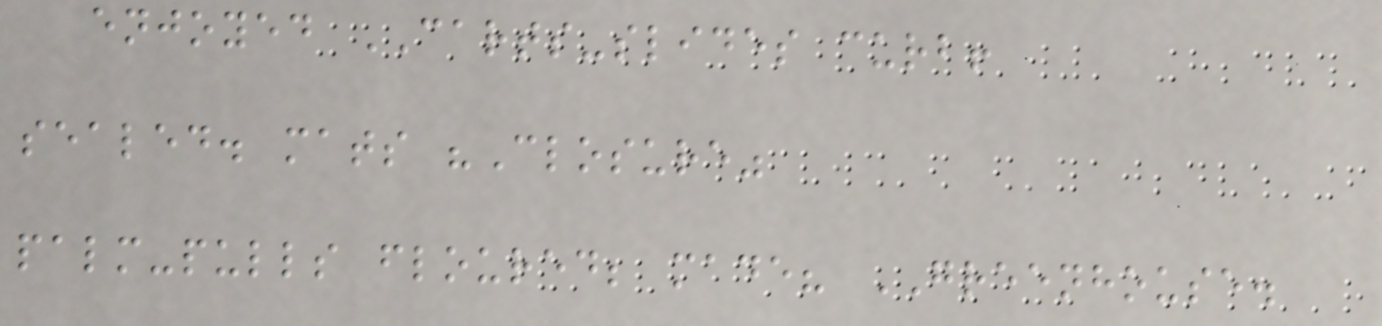enjoyed CARTS-slides curb!
sealed. mats "Closure"
palm-pulls floured; made? GREENHOUSE.
